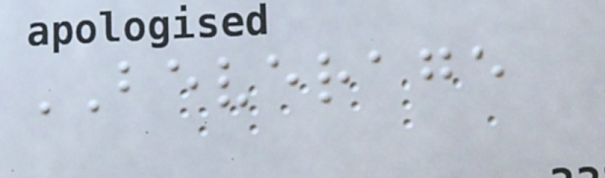BEVERAGE
